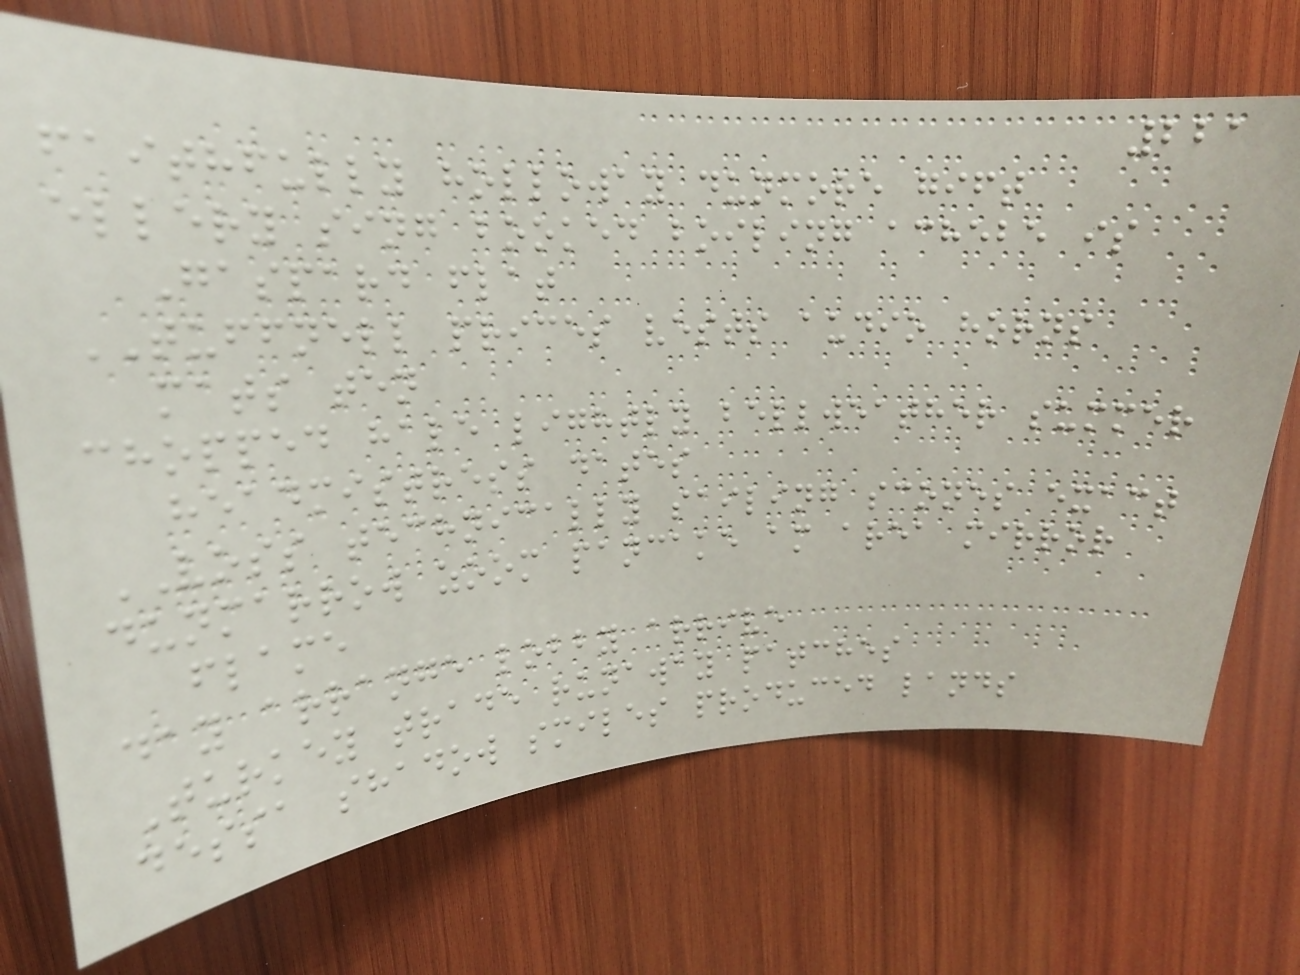221
faithfully holloway dunmore gift
ellery sing booked boiling achebe is
Gaspard flat
TUFFNELL prices vests audio horns
mats ten
chopped hale lightly bellweather summer
headmistress dates
VOSS technically sailing scones exact
dunmarrow zoom pancake am area mirror
flame
day arrange lobby arrive
Turkey trade runaway patches
dessa shadow smiles produced lands
